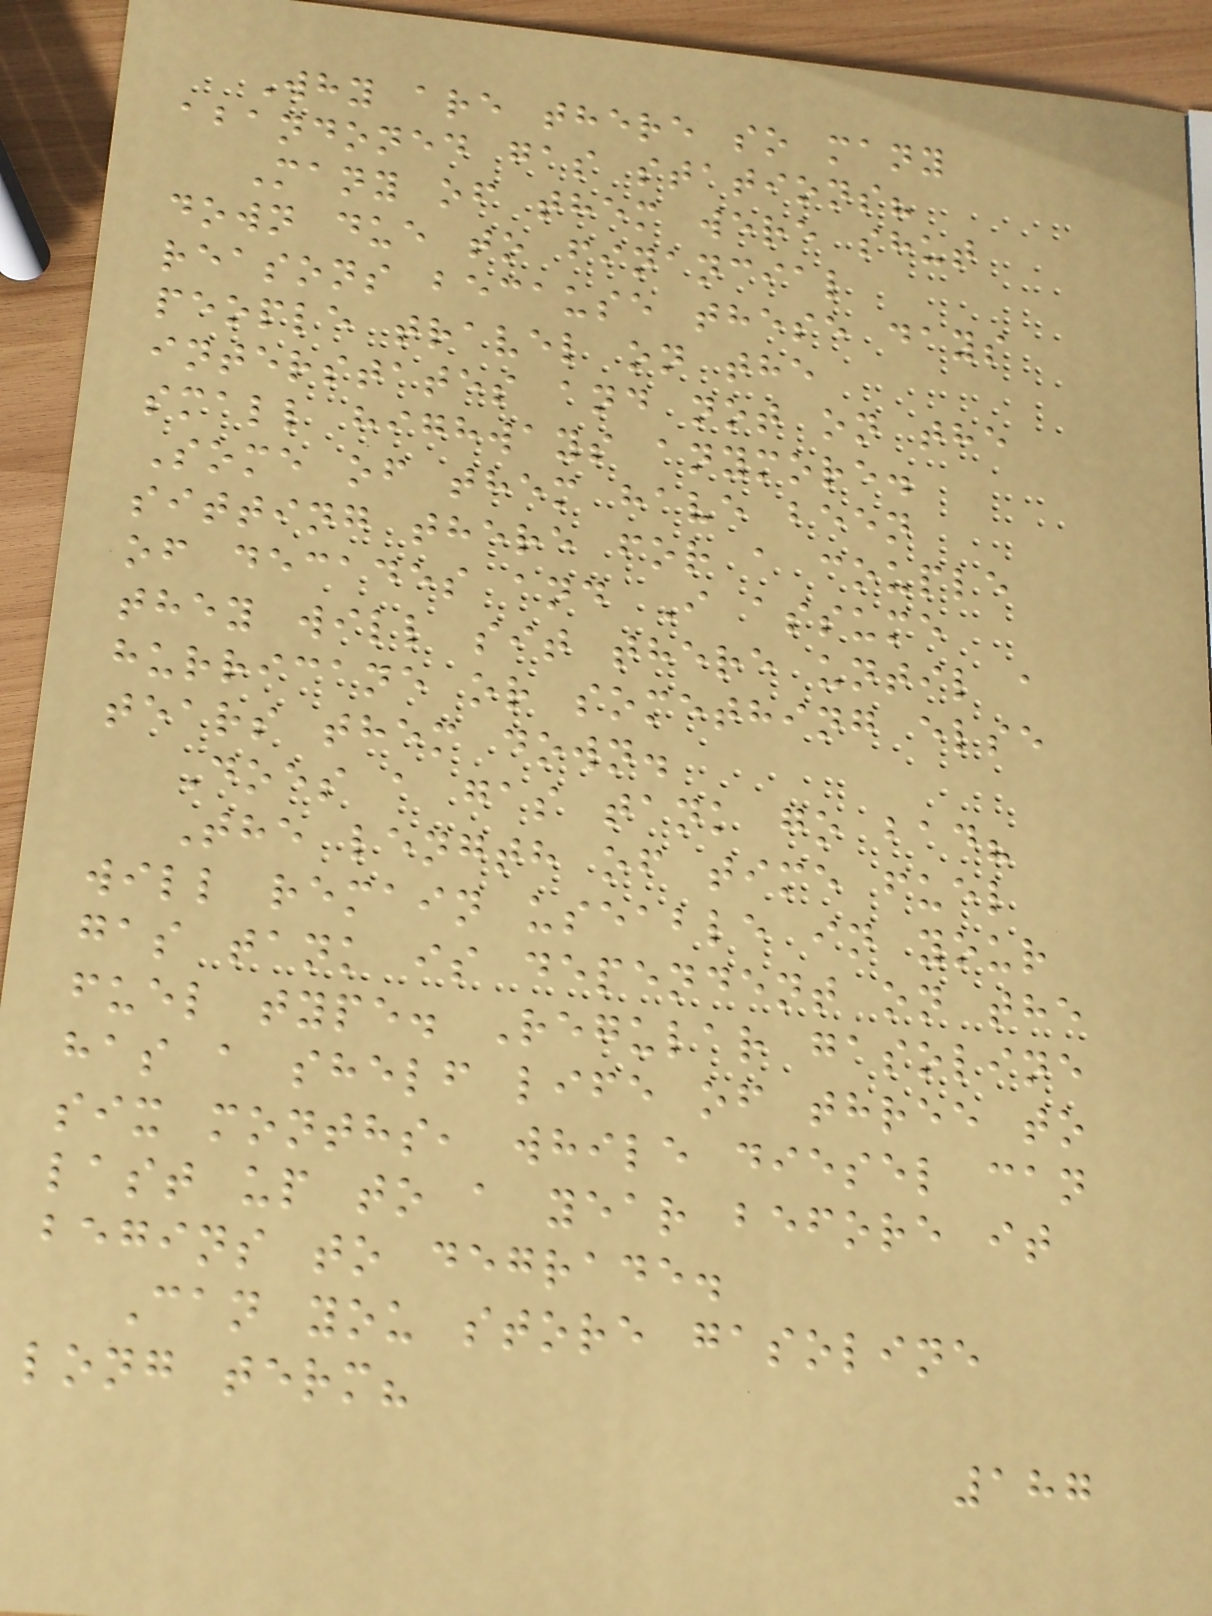Why are there so many
abandoned gas stations?
Many of them were shut
down due to financial
reasons because these days
people travel on the
interstates and not on the
small highways anymore.
Some of them have been
sitting there for a couple
of decades and I assume
they will sit there until a
hurricane or something else
tears them down.
Does a gas tank go bad?
The length of time fuel
will remain useable in your
gas tank is dependent on the
fuel type. Regular gasoline
has a shelf life of three to
six months, while diesel can
last up to a year before it
begins to degrade.
Can you store gasoline
long term?
187
